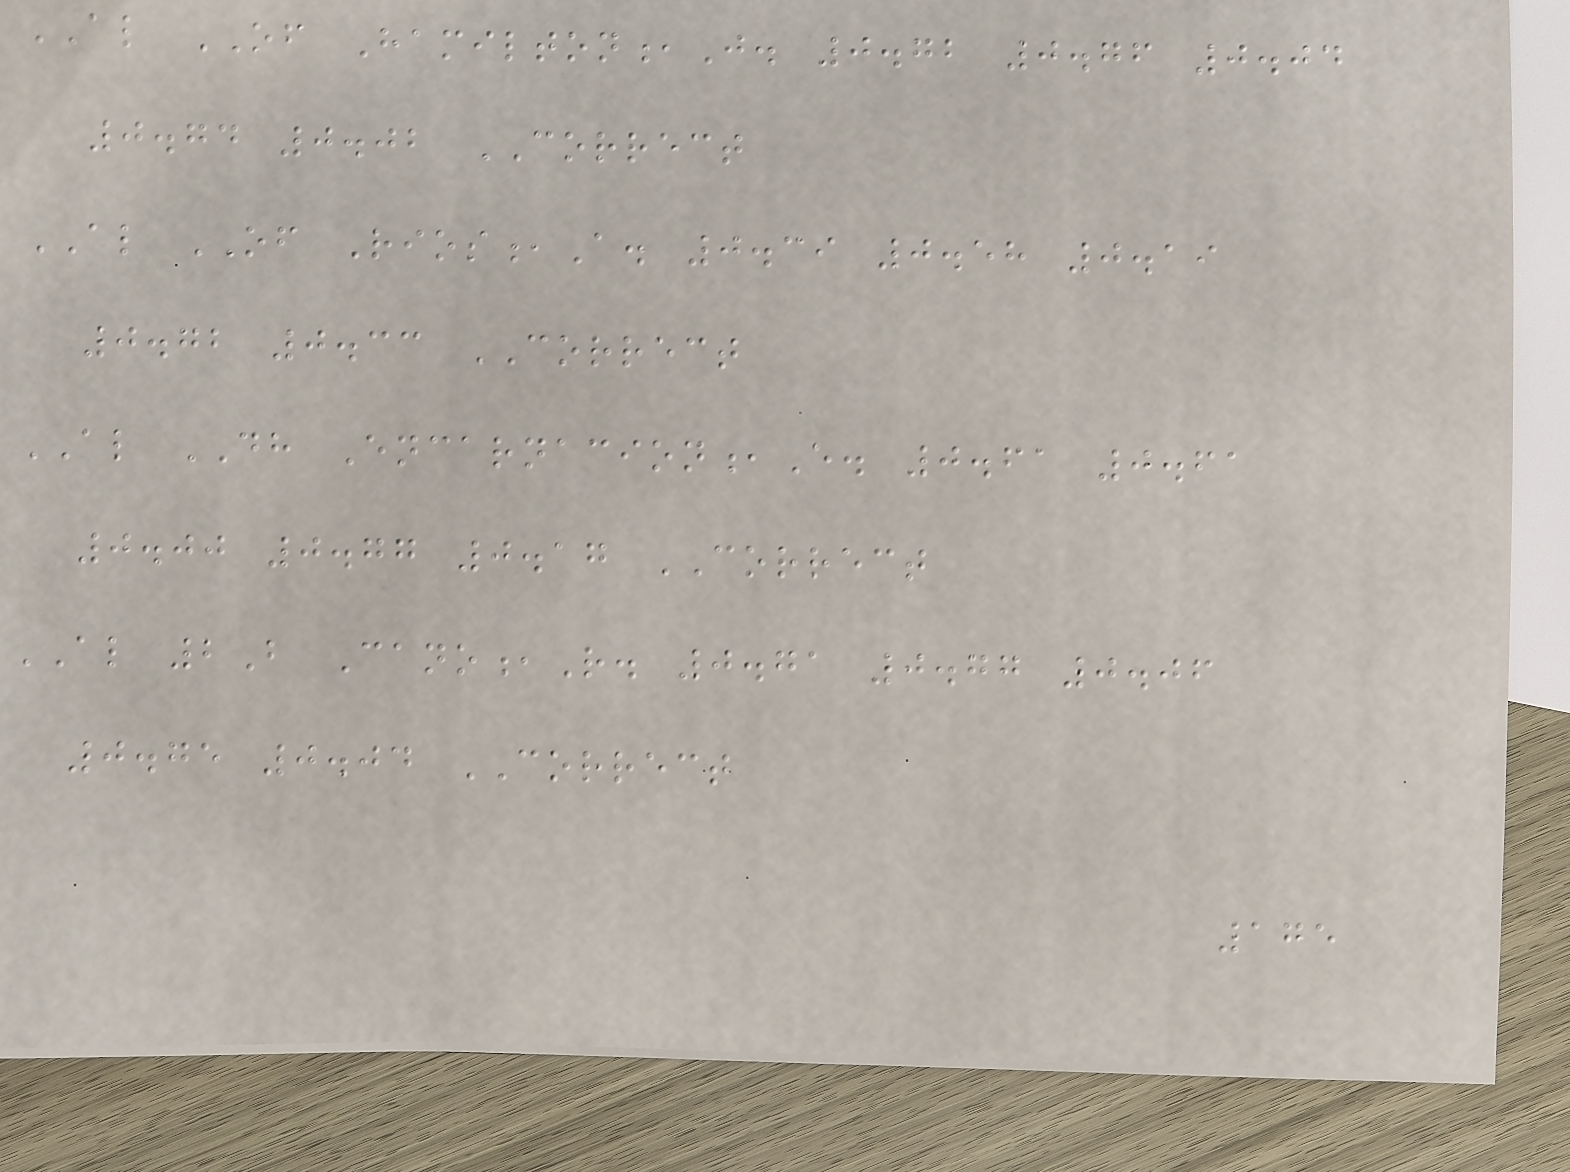AL OF Hamilton,J. 0.72 0.76 0.04
0.74 0.02 CORRECT
AL OF Rios,A. 0.39 0.58 0.19
0.72 0.33 CORRECT
AL DH Encarnacion,E. 0.61 0.61
0.00 0.77 0.17 CORRECT
AL 2B Cano,R. 0.71 0.77 0.06
0.75 0.04 CORRECT
175
